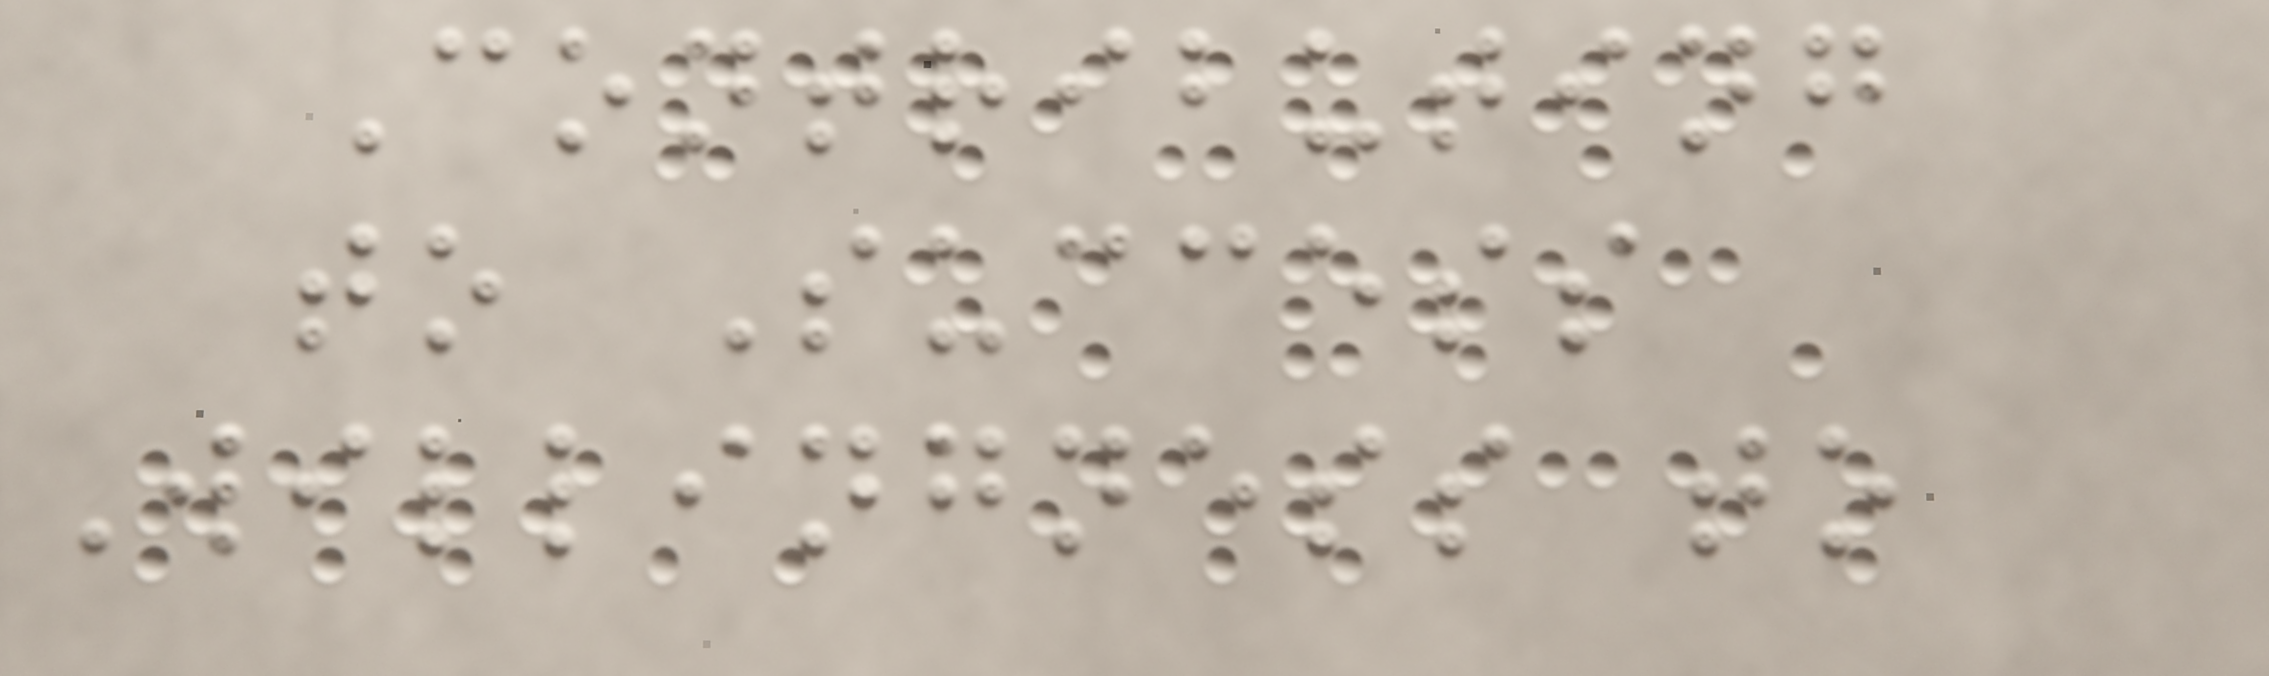Contributing
to Success
Willingness to
